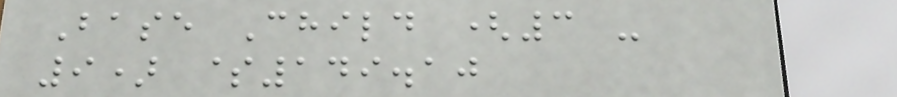Base Child (3 -
9) $149.10
